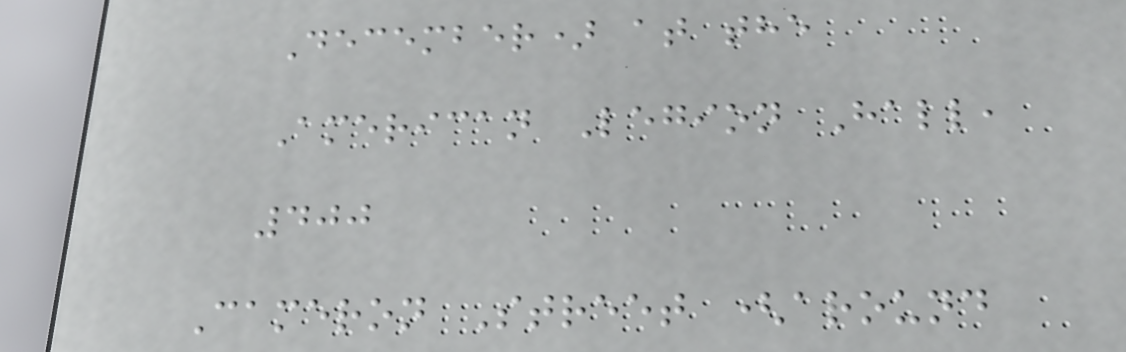December) at the
American Legion Hall,
400
Cameron Street (around
